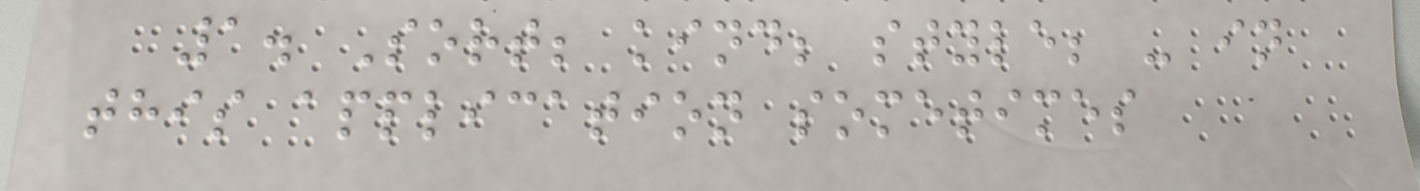1. Sort; kind; style; - in
this application sometimes
